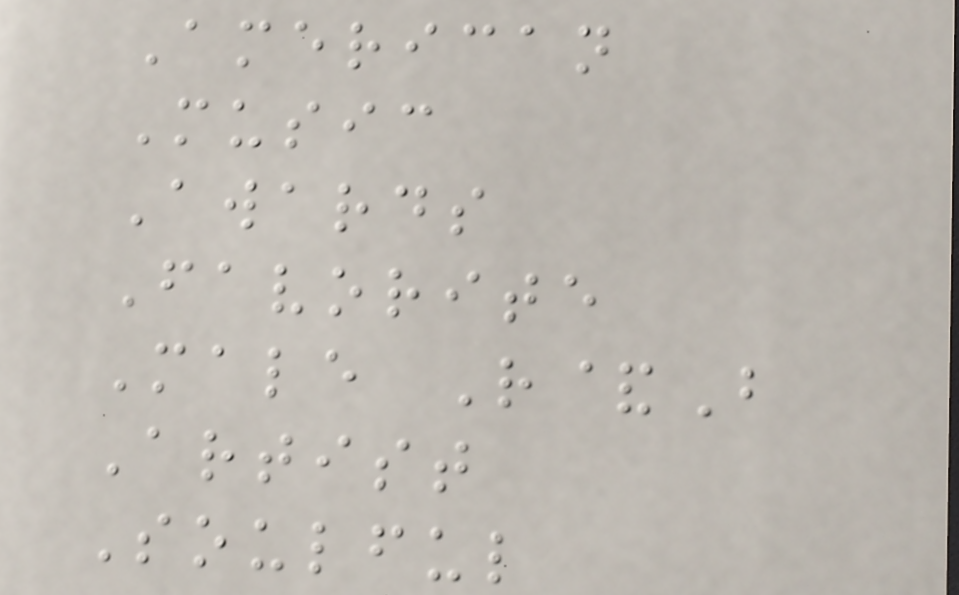American
Music
Awards
Favorite
Male R&B
Artist
Soulful
